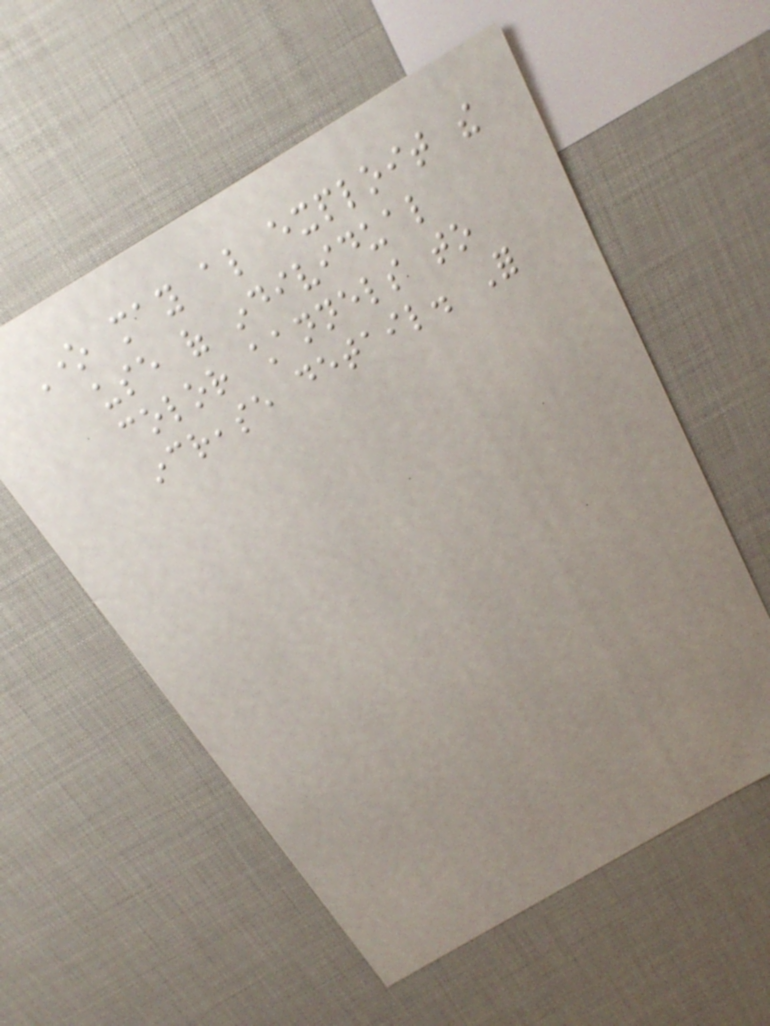One may also exploit the
use of individual
color channels to
increase detail. For
